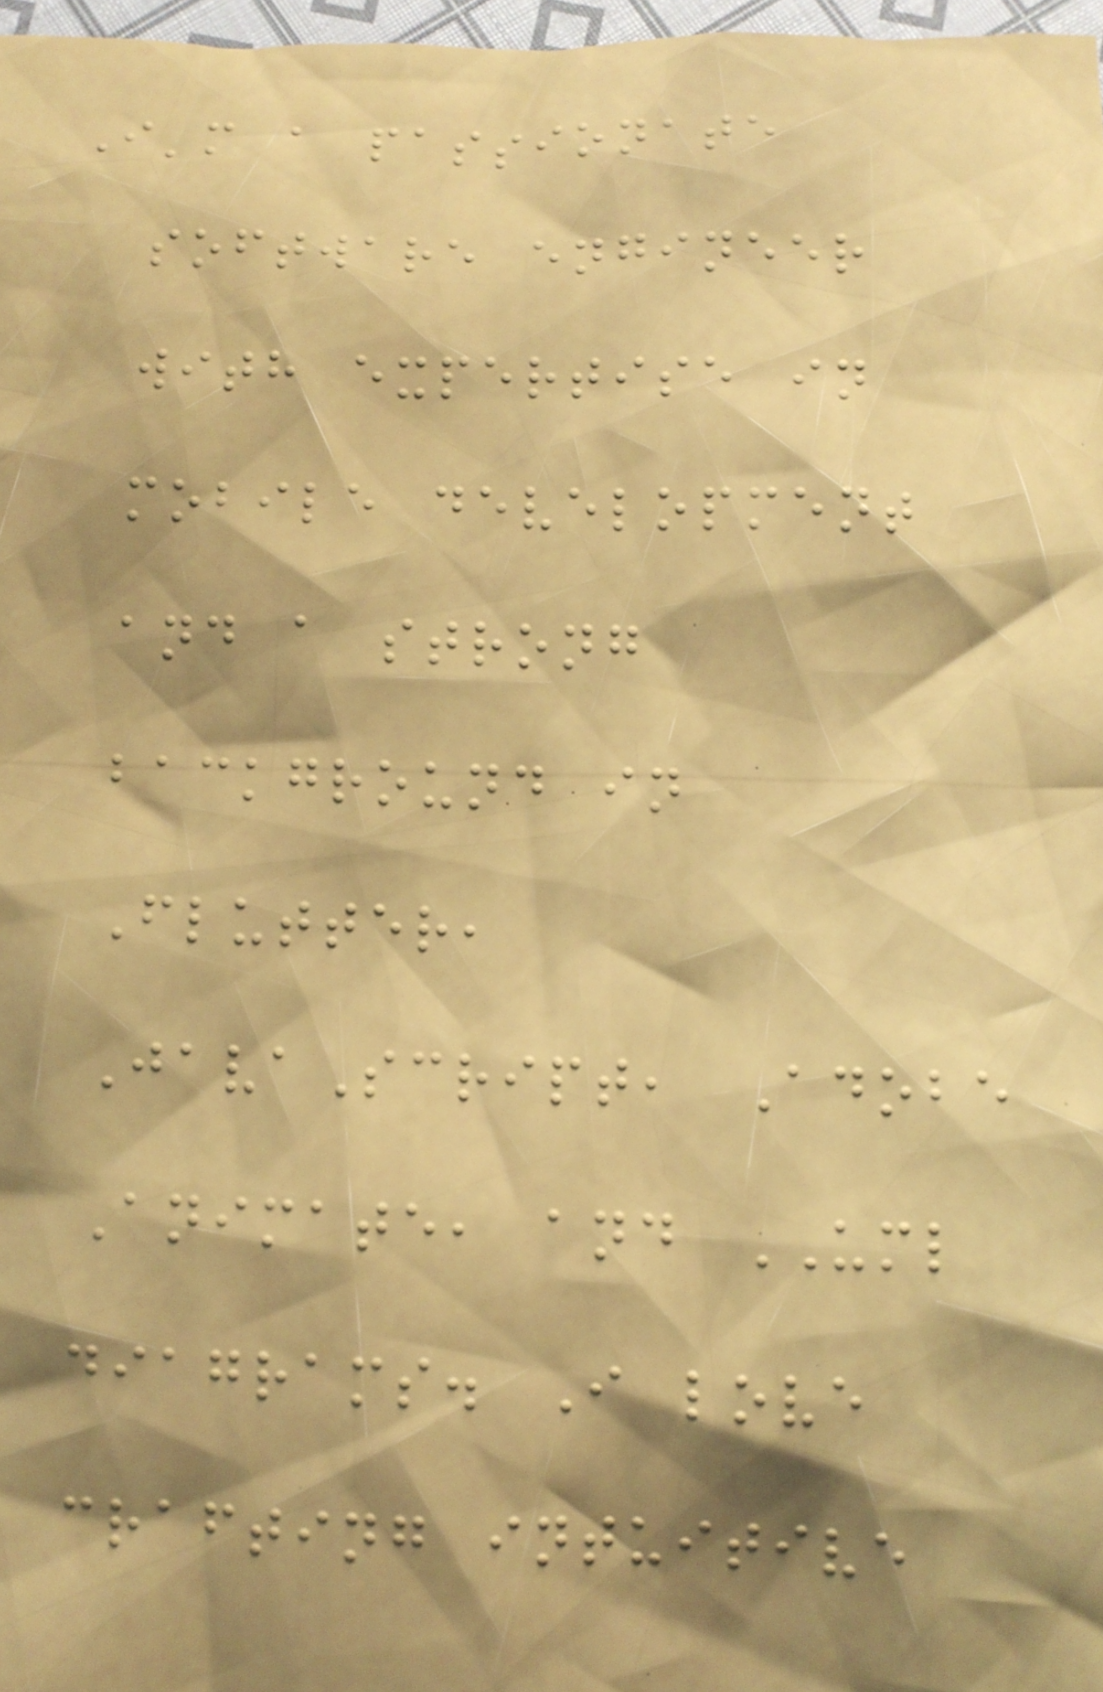I'm a passionate
software engineer
with expertise in
mobile development
and a strong
background in
Flutter,
JavaScript, Adobe
Animate, and UML
diagrams. I love
crafting intuitive
